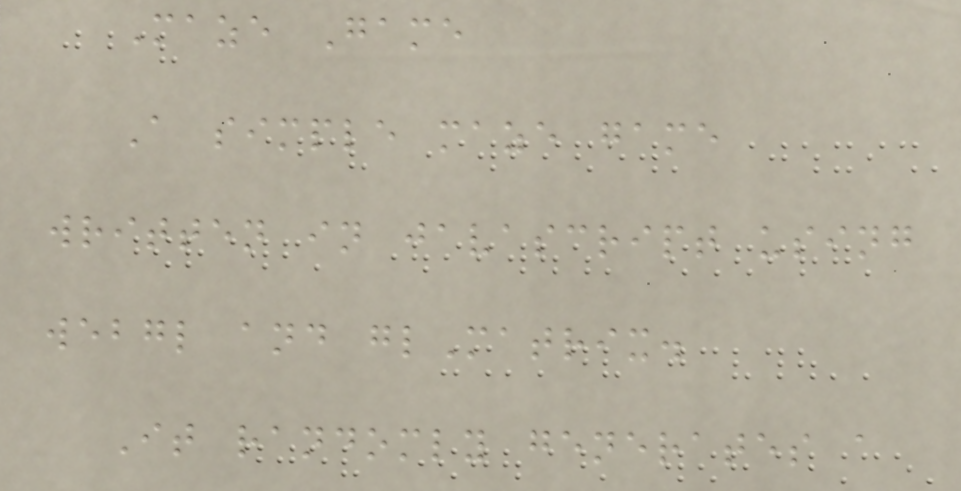Maze Game
A simple maze game
written in javascript using
webgl and glMatrix.
It randomly generates a
